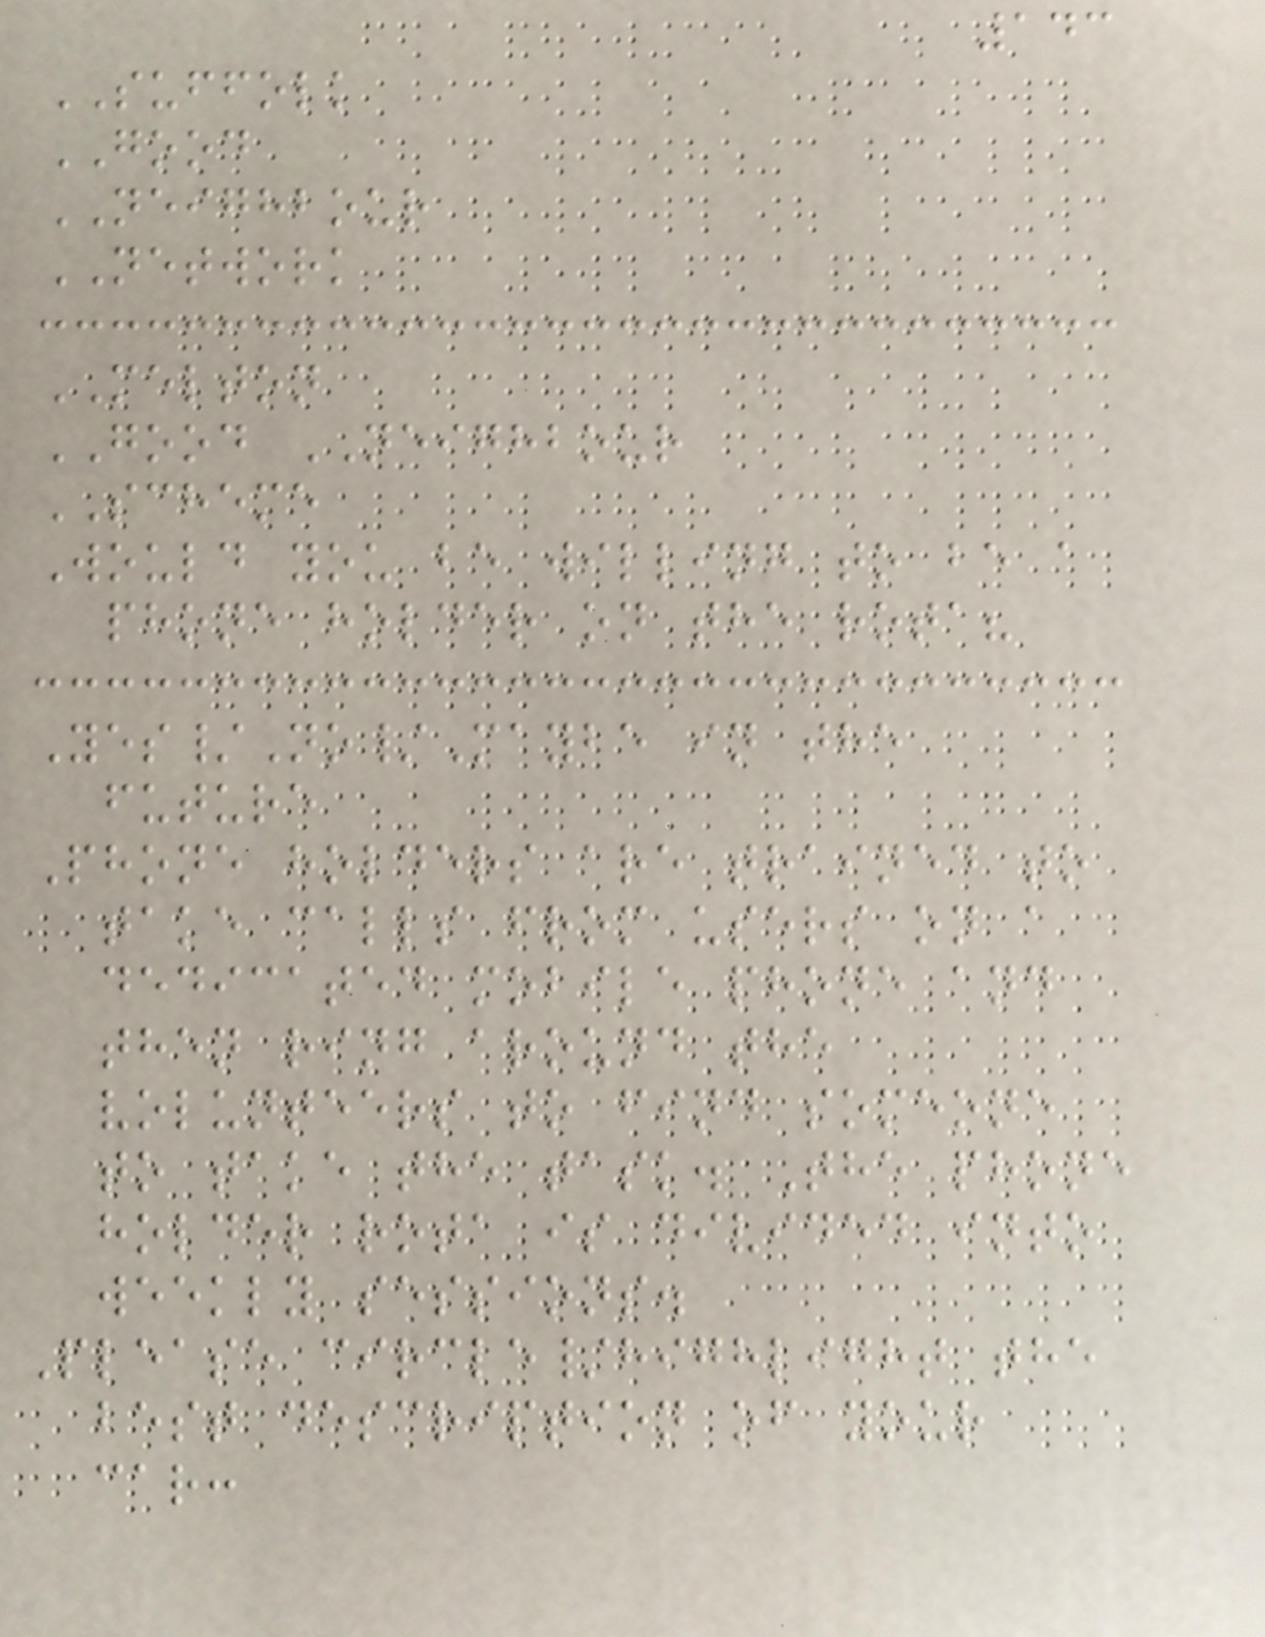143
SUFFOLK
GOOD
NEIGHBOUR
NETWORK
MELTON
GOOD NEIGHBOUR
SCHEME
Would you be willing to be a
phone holder on the rota?
Yes/No/Maybe in the
future
Phone holders are trained to
take calls from users on a
dedicated mobile phone and
then ring around the
volunteers to find someone
to take the task. The phone
holder rota is divided into
weekly sessions.
Please circle/highlight the
best description of your
car:
